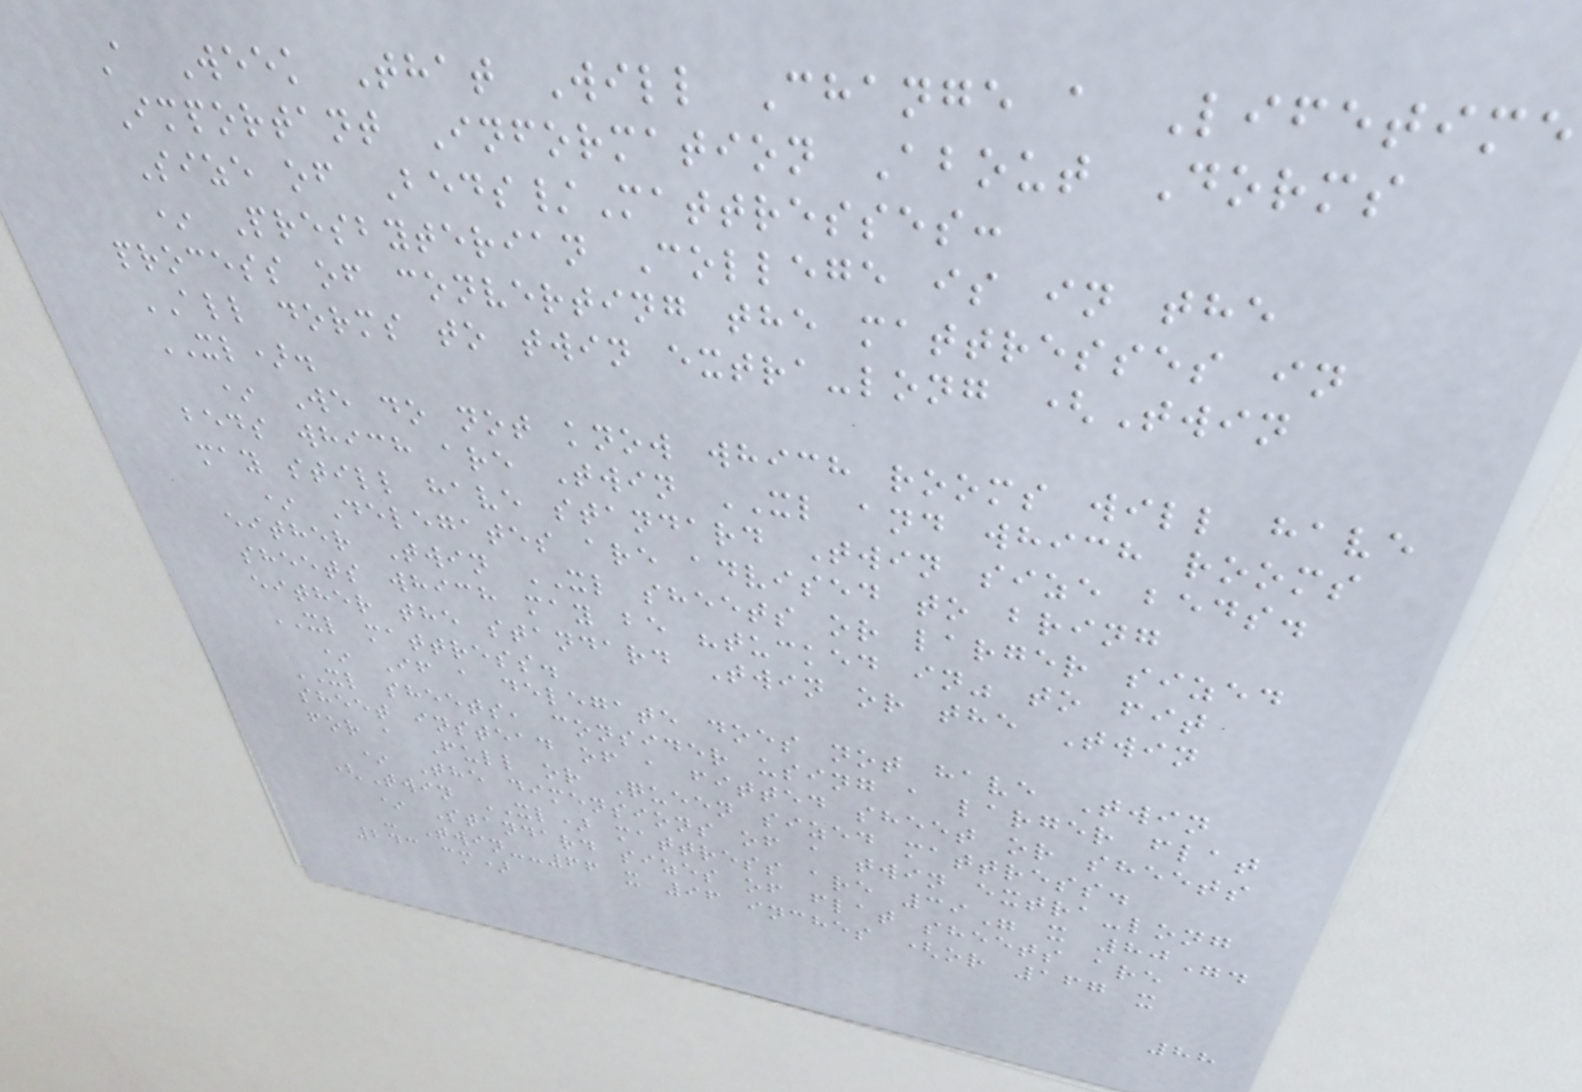A Week That Will Change a Lifetime
Important Information About Dorms
Size of Beds/Mattresses:
* Presbyterian College is in the
process of converting the mattresses in
ALL dorms to twin extra-long (Twin
XL).
* We do not know which rooms will have
beds which are Twin XL and which rooms
may still have standard Twin size beds.
* Delegates are advised to bring
either Twin XL sheets or larger sized
sheets which may be "tucked in" to fit
either the standard Twin or the Twin
XL mattress.
* If a delegate does not have Twin
XL sheets, consider using a larger flat
sheet instead of a fitted sheet or sheets
for a Full or Queen sized mattress.
* The dimensions of a twin extra-long
(Twin XL) mattress are 39" x 80".
* Standard sizes of flat sheets are
- Twin--66 x 96 inches (or 167 x
243 cm)
88
